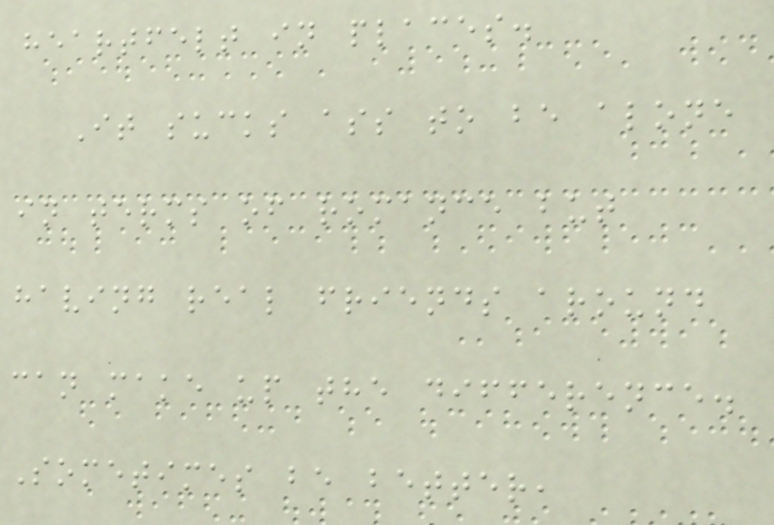heartfelt in places.
It sucks ass to be alone
in terms of romance but
having real friends around
can make up the difference.
Sometimes be better,
